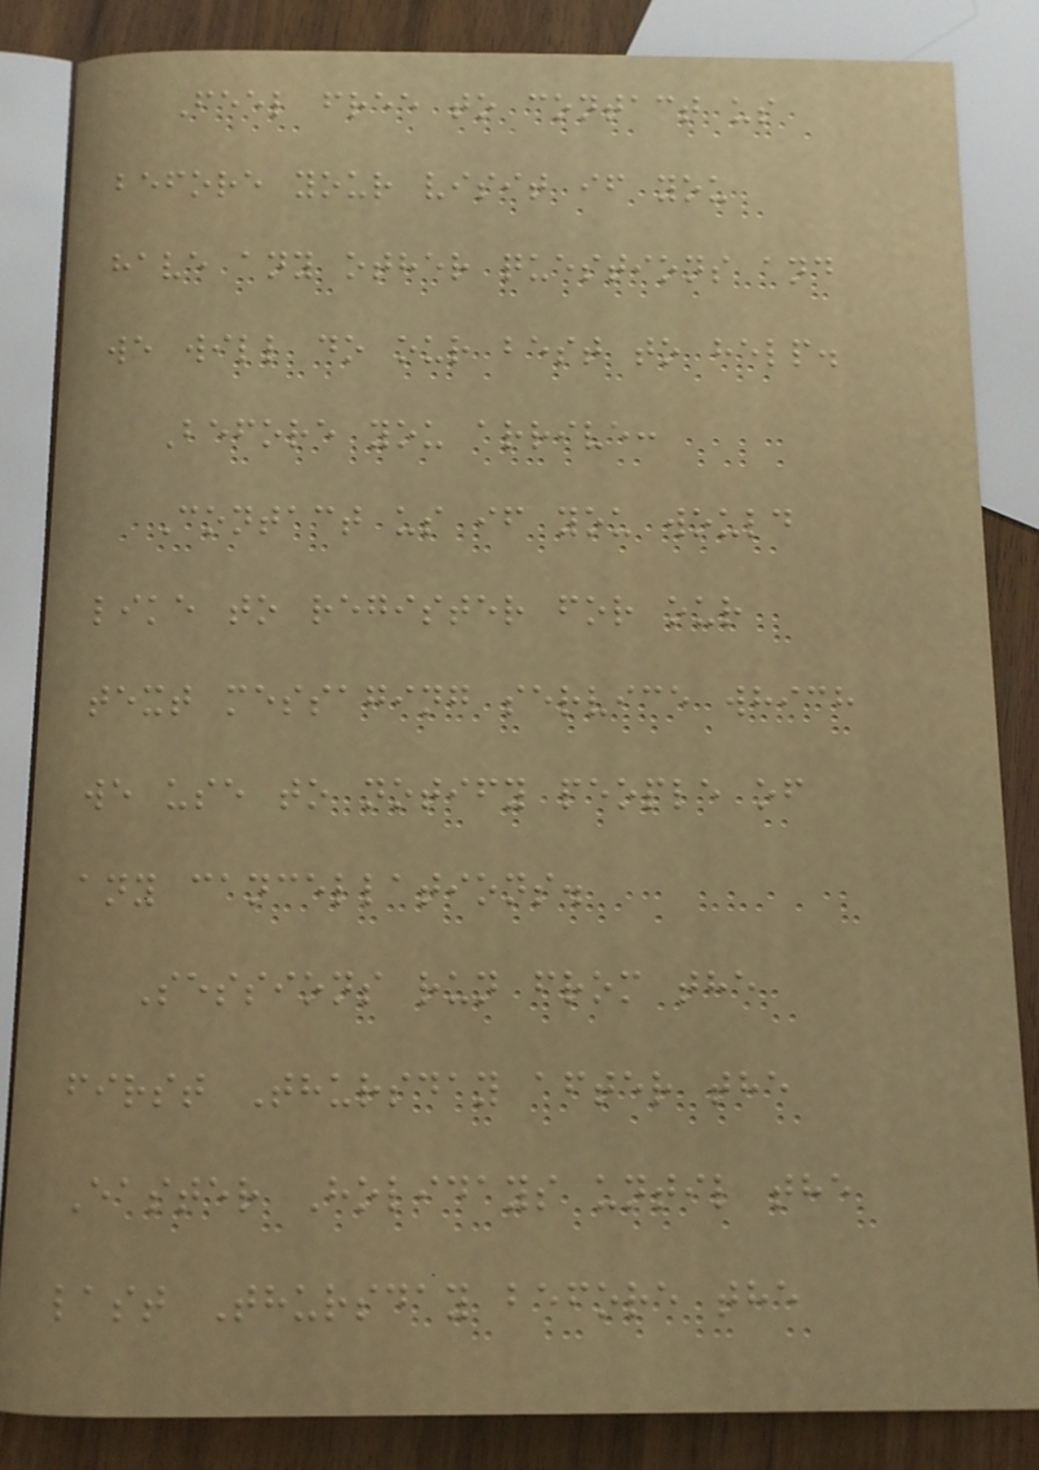Feel free to contact us
before your visit if you
have any other questions and
we will do our best to help.
Before you arrive:
Contact us if you would
like to register for our
text messaging service which
we use to notify people of
any cancellations.
Sessions run from the
first Thursday after the
Easter Holidays until the
last Thursday before the
